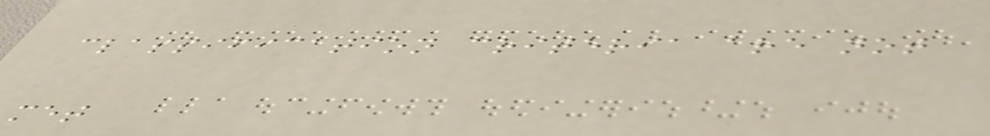classification criteria are not
met
